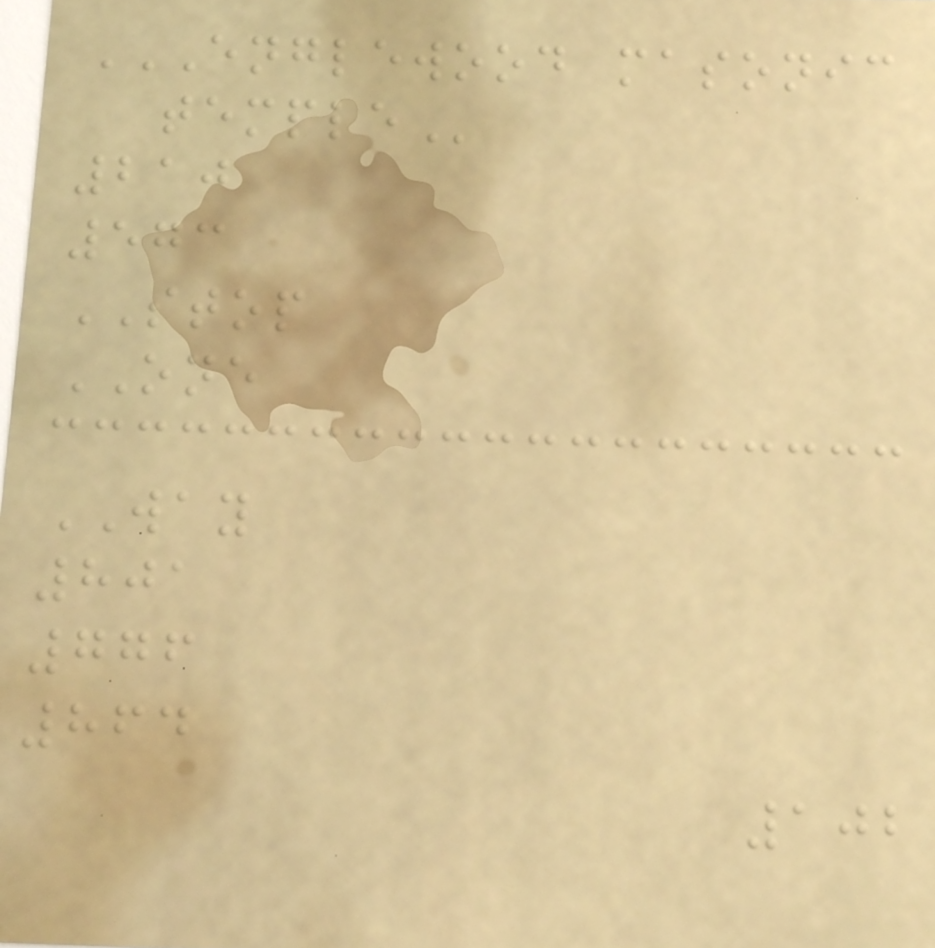ENGLEWOOD MASONIC
TEMPLE
210
573
STOP
ONE
WAY
801
776
864
102
